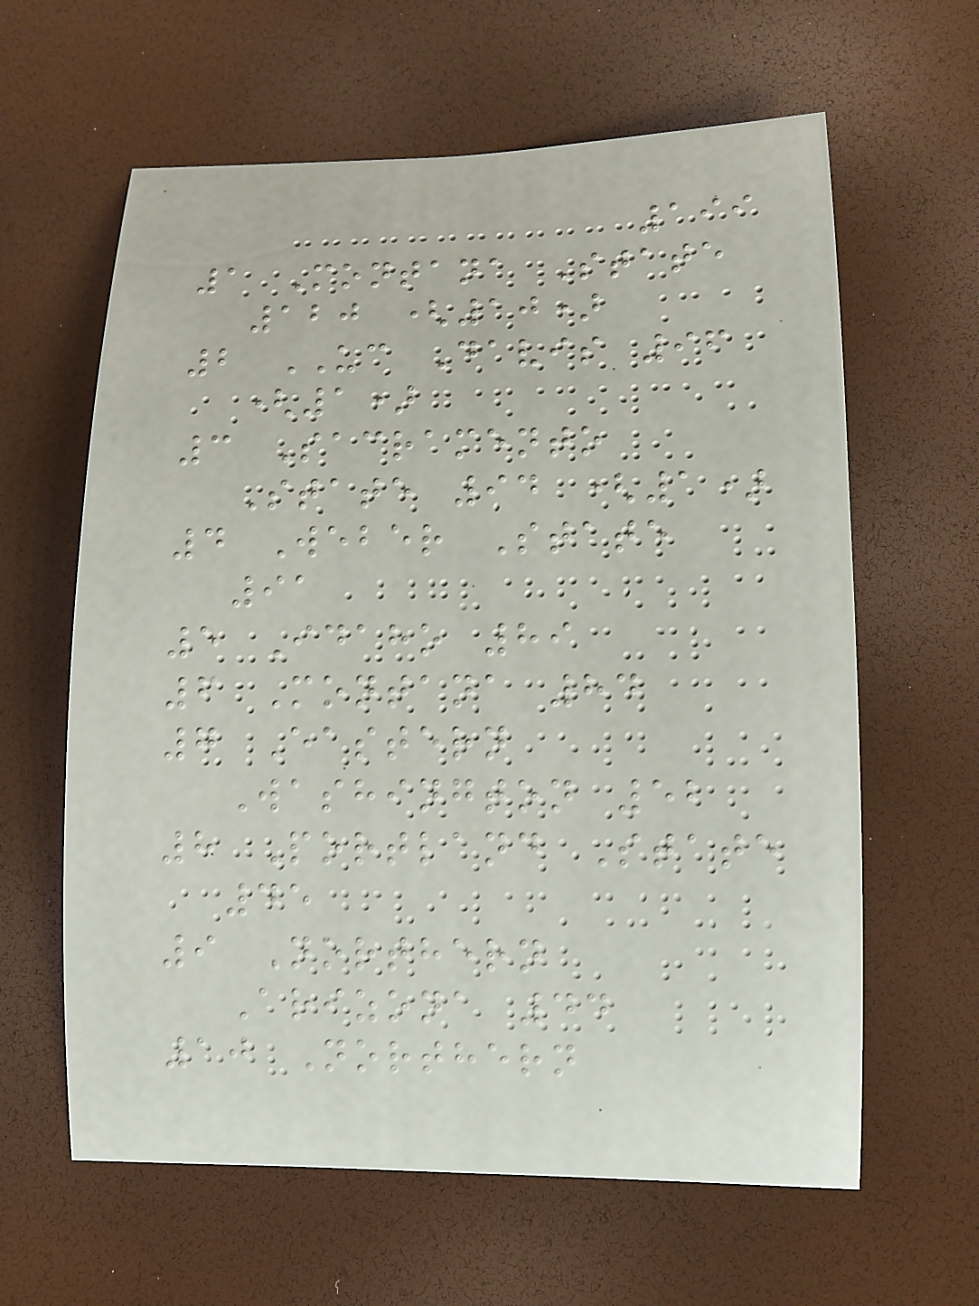199
1 Montana State
120 (10)
2 UC Davis 96
(1)
3 Sacramento
State 94 (1)
4 Weber State
91
5 Idaho 89
6 Montana 84
7 Eastern
Washington 52
8 Portland State
45
9 Northern
Arizona 44
10 Northern
